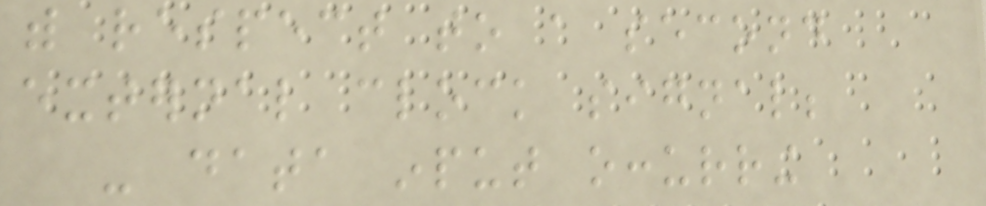with respect to a second
external clock signal;
- data input occurring
